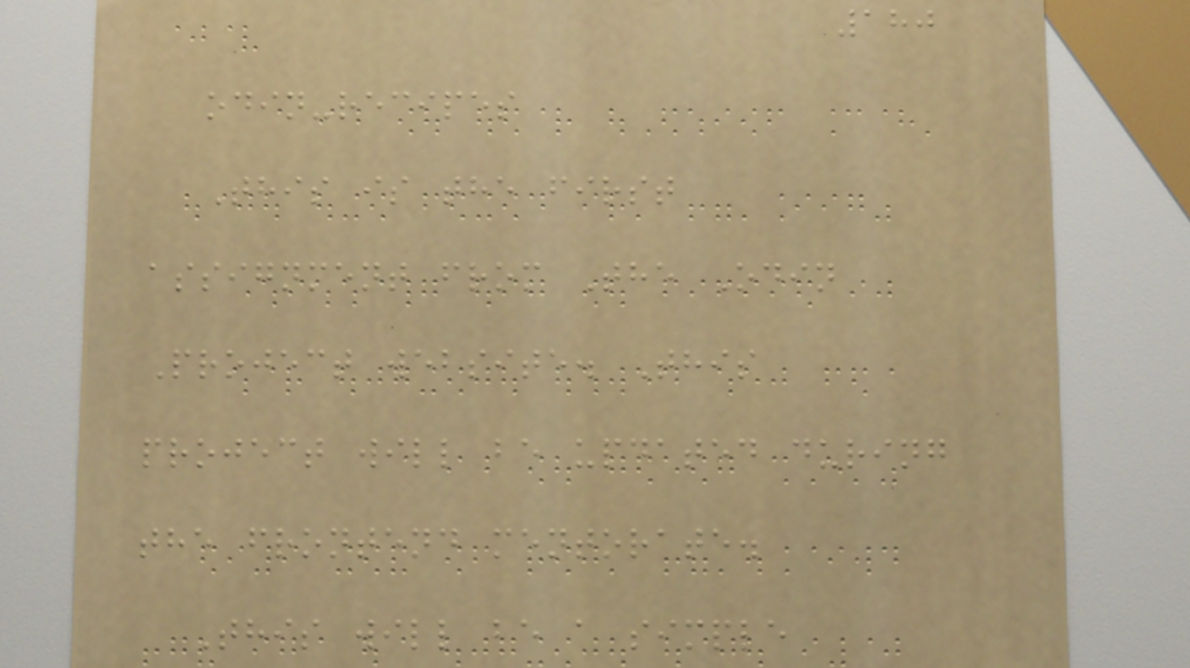180
odin-recipes
This is the first
assignment from The Odin
Project website. This
project will be updated during
the frontend mentorate.
This will be a simple
